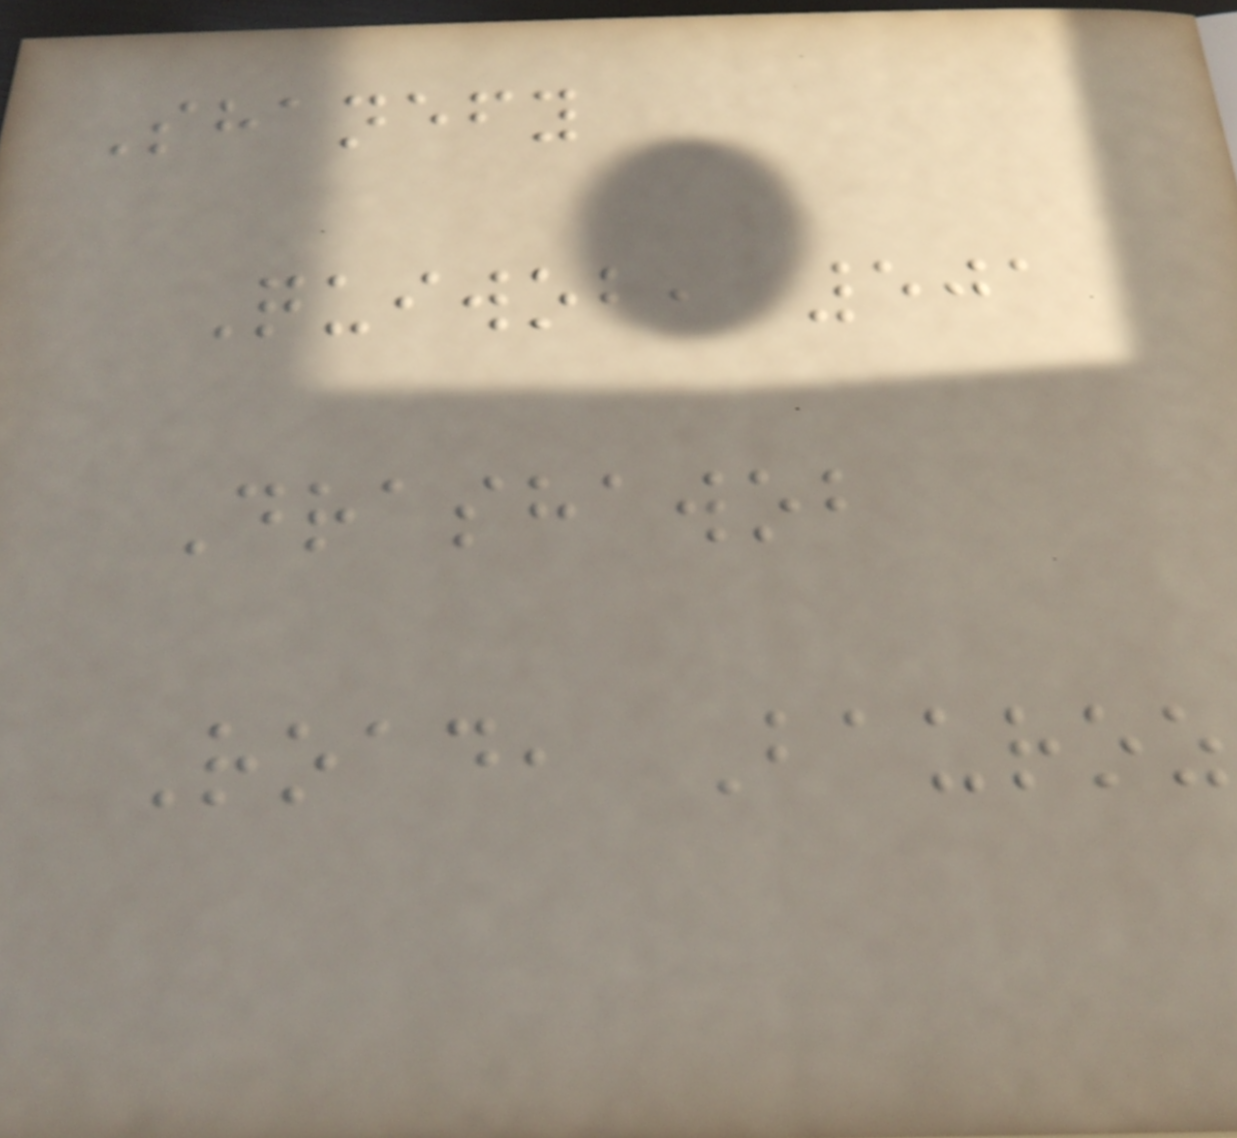Shanefy
Quiwob, 501
Drashawob
Road, Bauroz
